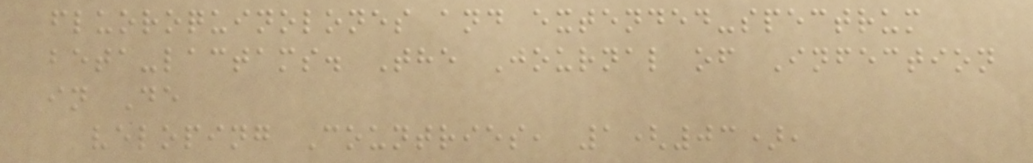fluoroquinolones and extended-spectrum
beta-lactams. The Journal of Infection
in De
veloping Countries, 1(03),
